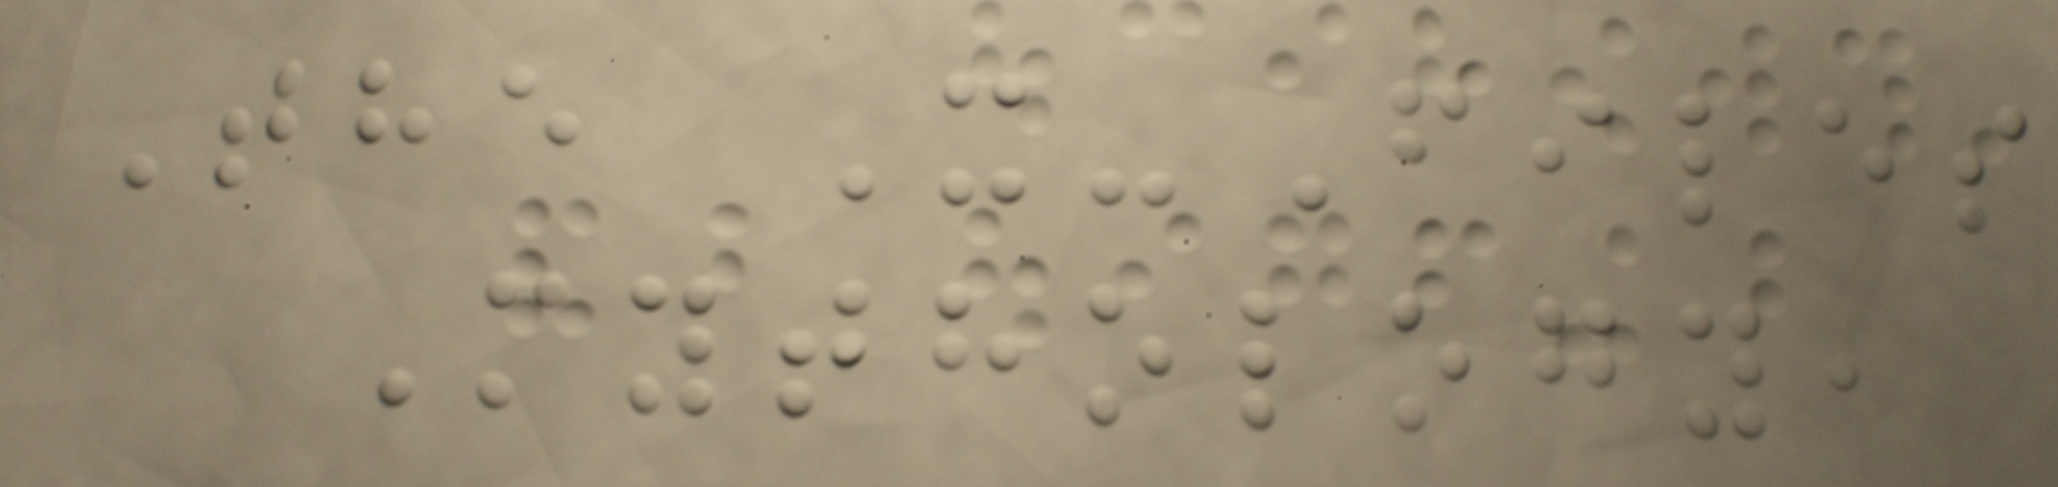The X-Files
Mythology,
